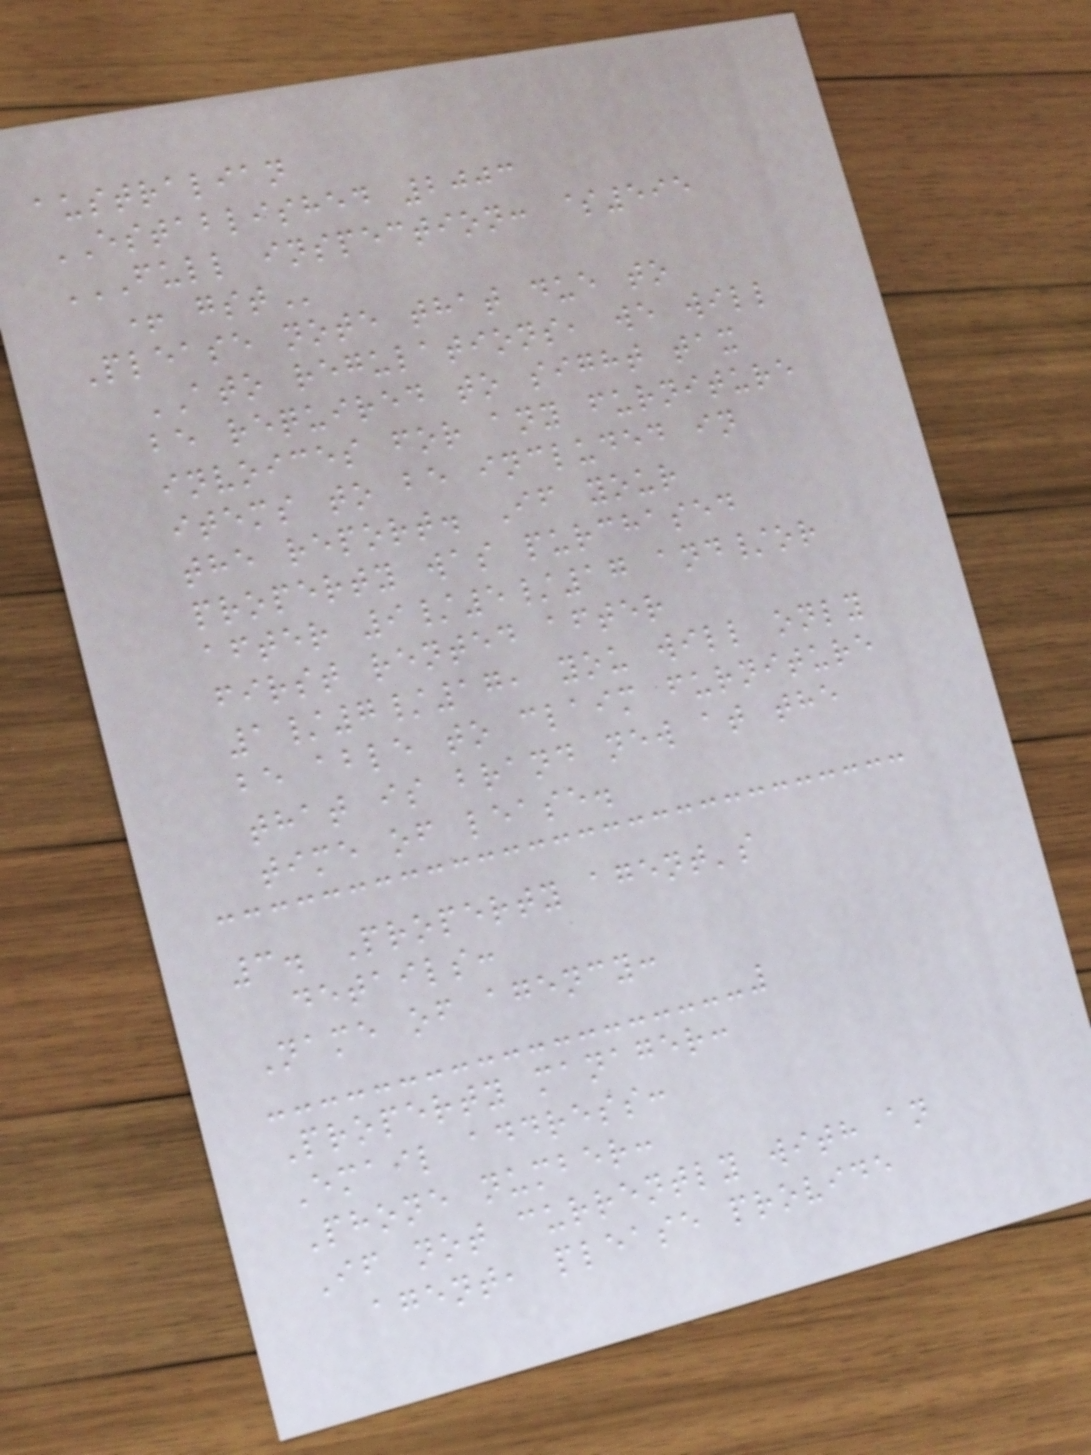australian
ESTABLISHED 2003
FULL INSPECTION: $595
+ GST
Please note that due to
ATO regulations, we will
be required to sight tax
invoices for any furniture
items to be included in
the report. If your
property was purchased
after 9/5/17 and/or
first rented after
1/7/17, you will only
be able to claim furniture
that is brand new at the
time of lease.
3. Property agent's
details:
Name of agency:
Property manager:
Email address:
Phone number:
If not currently with an
agent, please provide
